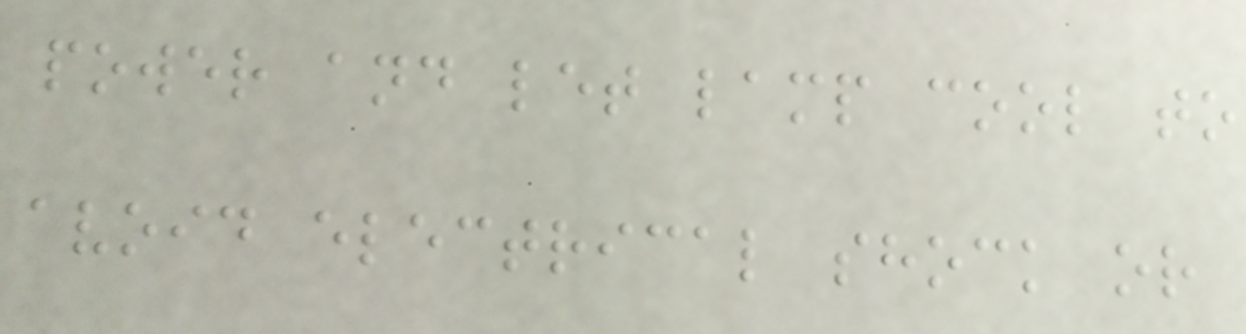power and let lamp cool to
avoid electrical shock or
